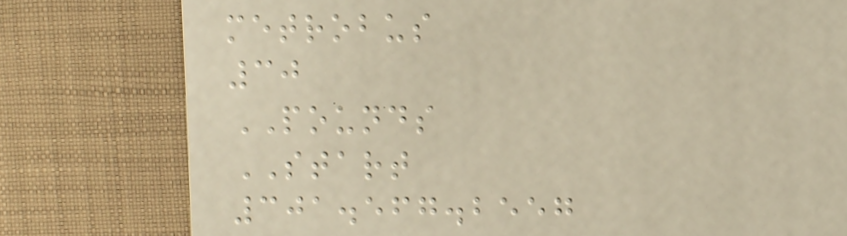metrobus
30
POUNDS
START
301.567.2557
